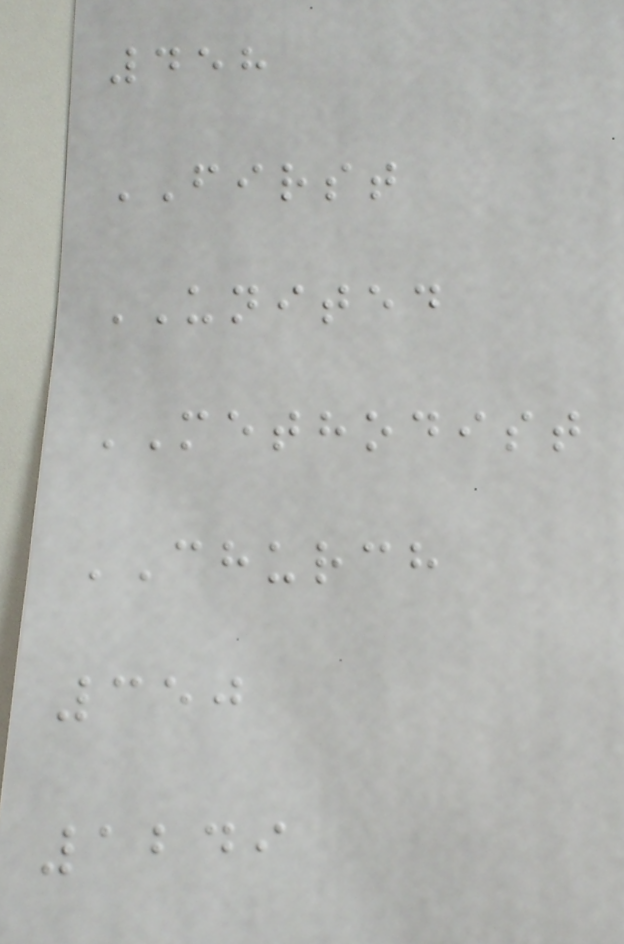458
FIRST
UNITED
METHODIST
CHURCH
350
1249
